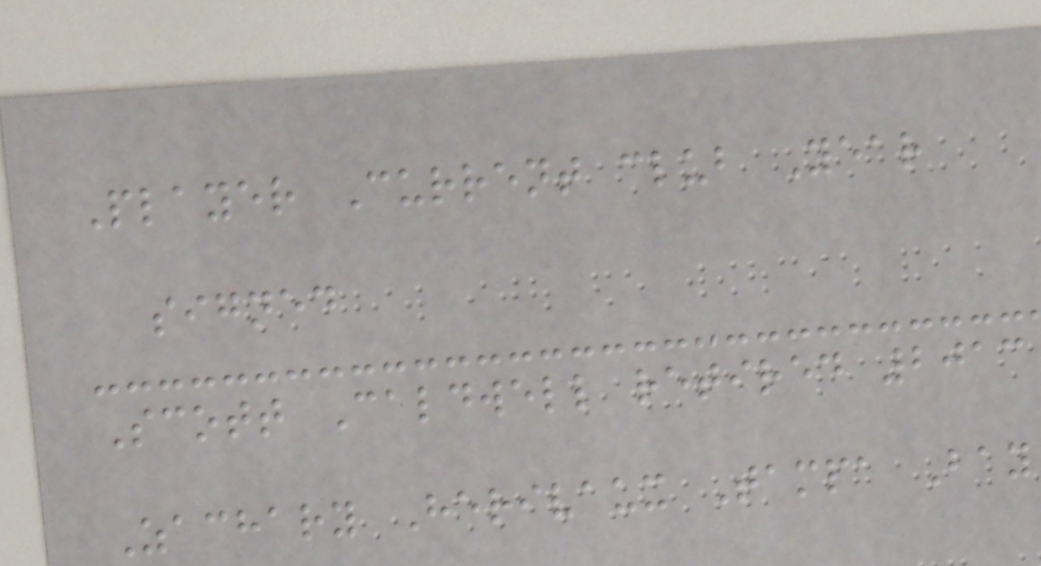Player Current club Year
signed
Scott Caldwell retired 2013
Zachary Herivaux Tampa Bay
